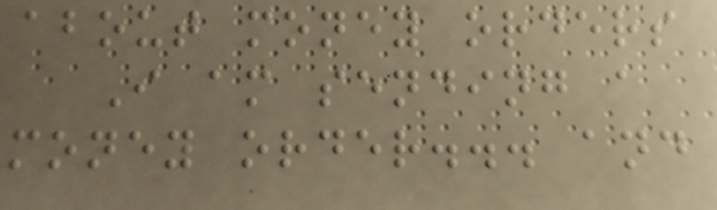about money orders
I am sending a
money order... and
